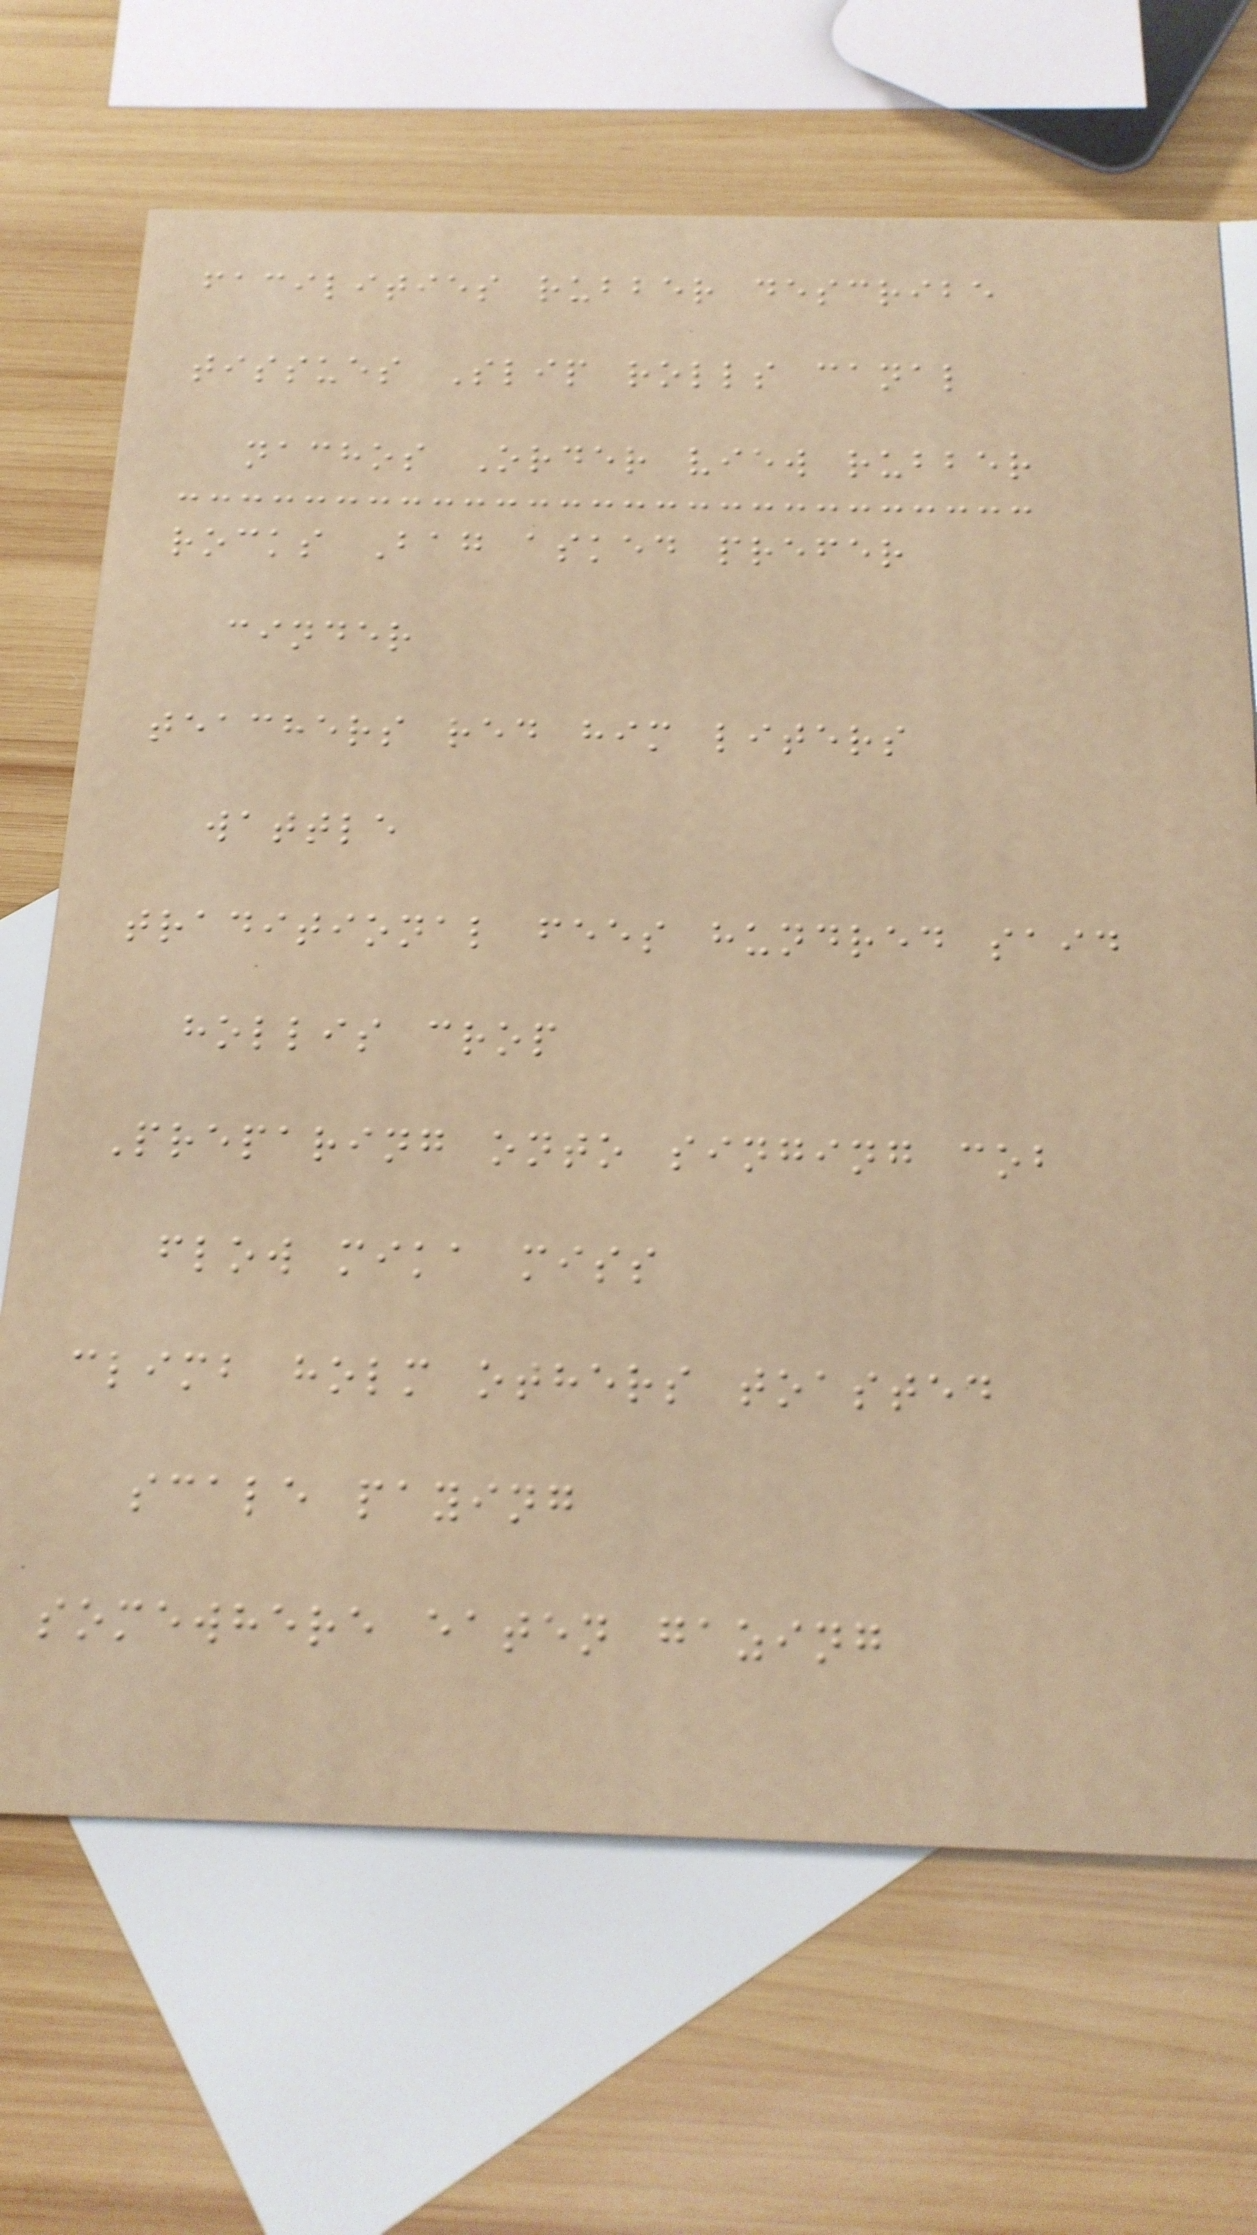facilities rubber describe
tissues Slip rolls canal
nachos Order view rubber
rocks Bag asked prefer
cinder
teachers red him liters
wattle
traditional fees hundred said
hollis crop
Preparing onto singing cob
flow mika miss
climb holm others toasted
scale paying
somewhere eaten gazing
